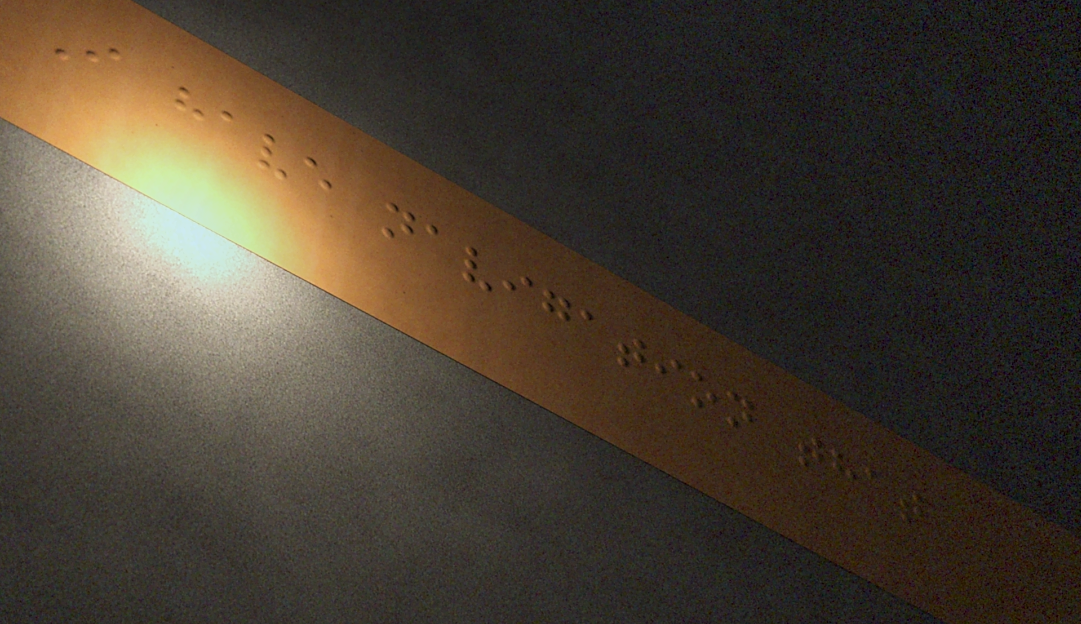I have navigation that
